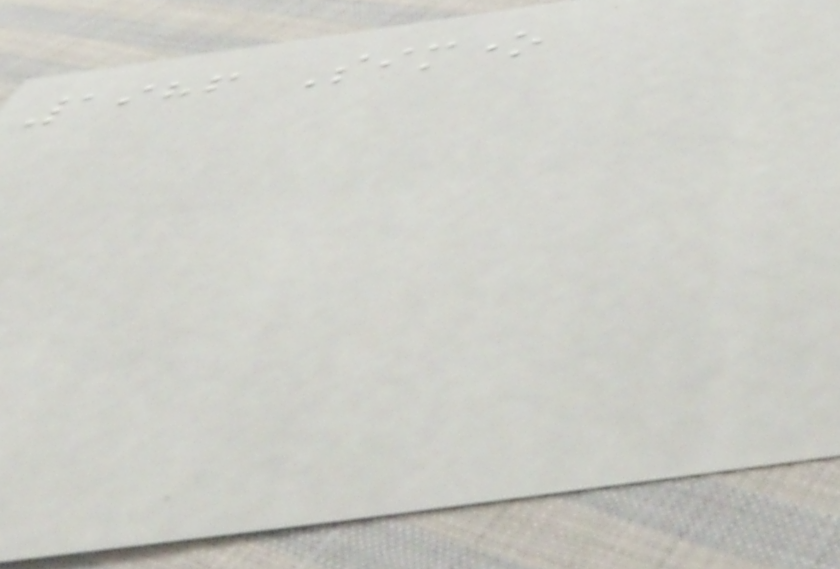1986 Simone
